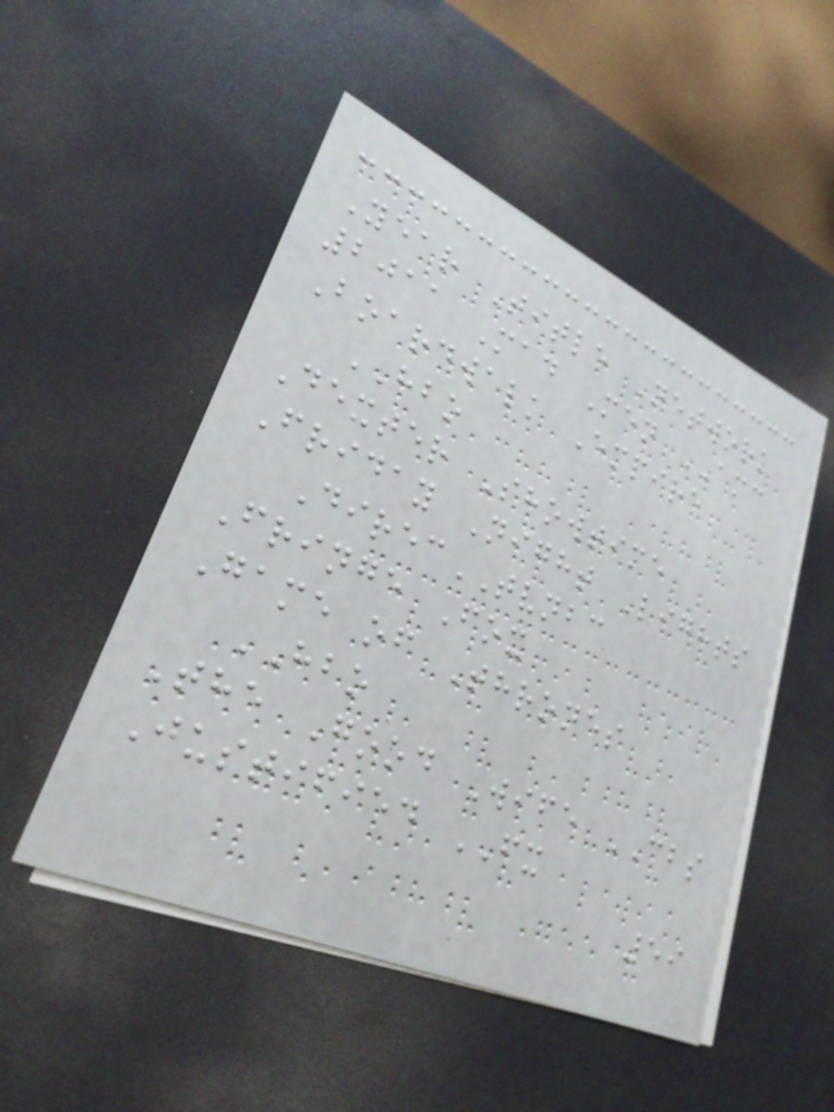Year Title Network
2011 Mad Men AMC
Boardwalk Empire
HBO
Dexter Showtime
Friday Night Lights
DirecTVNBC
Fringe Fox
Game of Thrones
HBO
The Good Wife CBS
Justified FX
59
